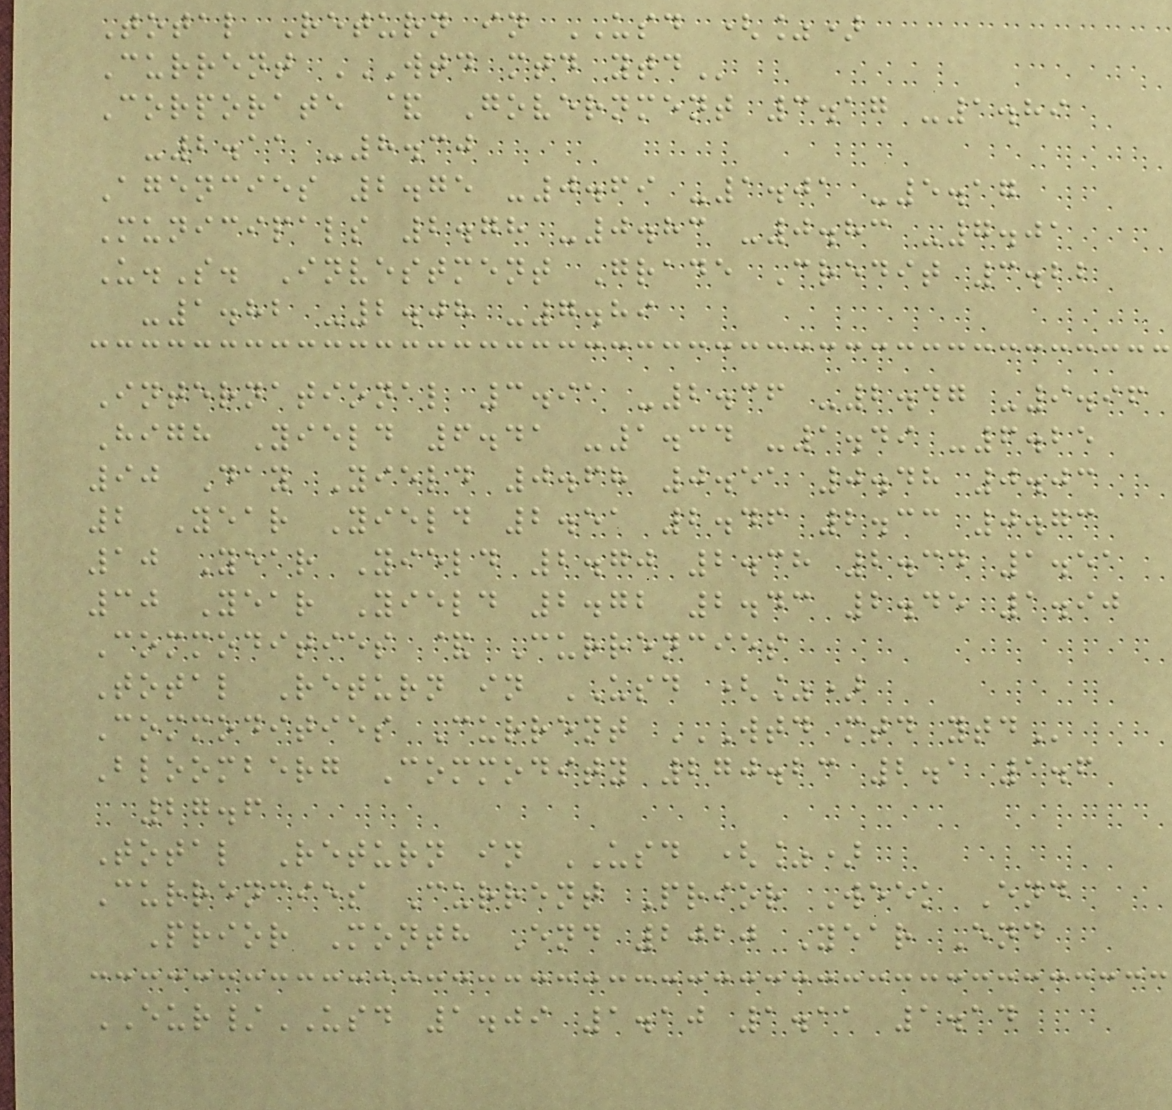Total Return in USD (%)
Current WTD MTD YTD
Corporate & Government 3.17 -1.89
-2.11 -8.30
Agencies 2.75 -0.69 -1.01 -5.17
Municipals 2.78 -0.83 -0.83 -7.01
U.S. Investment Grade Credit 3.22
-1.82 -2.08 -7.89
International 3.91 -2.36 -2.47 -9.96
High Yield 6.41 -1.34 -1.49 -6.25
90 Day Yield 0.68 0.51 0.48 0.03
2 Year Yield 2.51 2.46 2.33 0.73
10 Year Yield 2.70 2.38 2.34 1.51
30 Year Yield 2.72 2.43 2.45 1.90
Commodities & Currencies
Total Return in USD (%)
Commodities Current WTD MTD YTD
Bloomberg Commodity 270.23 2.1 1.6
27.6
Total Return in USD (%)
Currencies Current Prior Week End
Prior Month End 2020 Year End
EUR/USD 1.09 1.10 1.11 1.14
